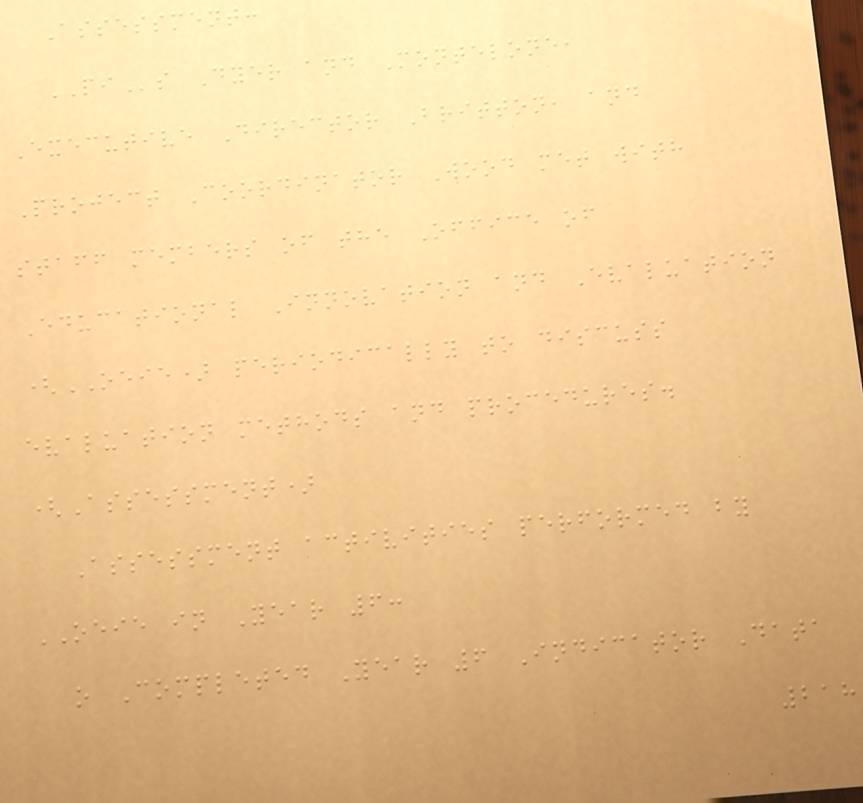Assessment:
PIs Dyer and Montelone,
Executive Director Britton, and
Project Coordinator Wood met with
staff members of the Office of
Educational Innovation and Evaluation
(OEIE) periodically to discuss
evaluation methods and procedures.
(Assessment)
Assessment activities performed by
OEIE in Year 6:
o Completed Year 6 Indicator Data
218
